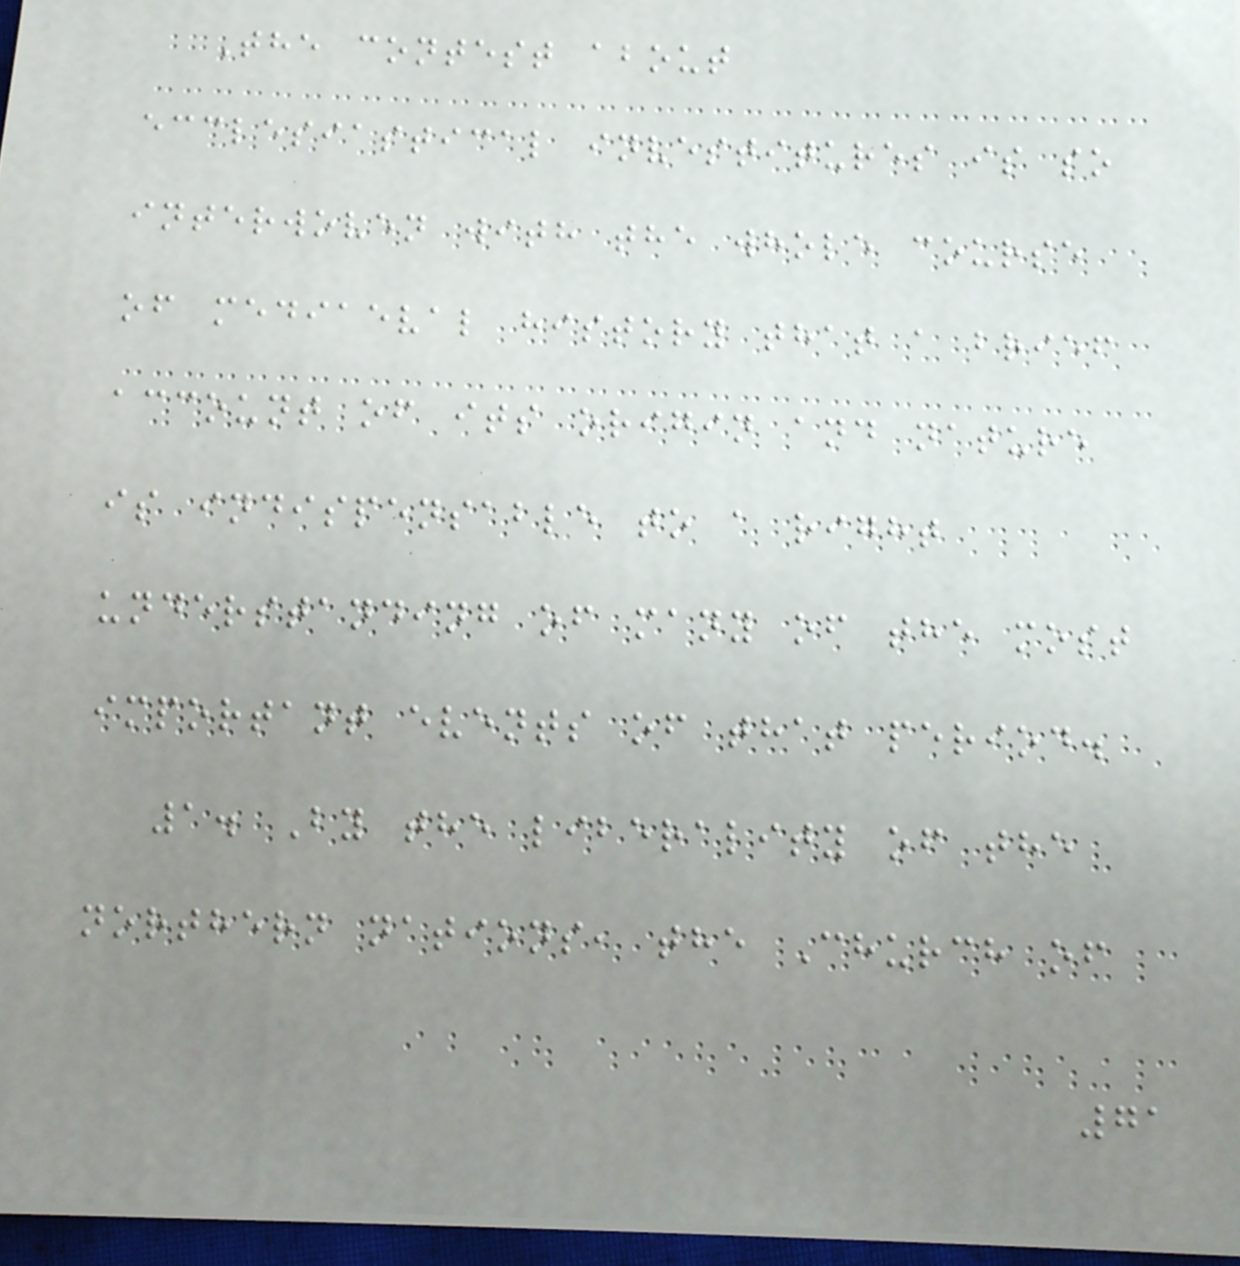The contest about
ecclesiastical investitures is so
interwoven with the whole course
of mediaeval history that a brief
account of its origin and nature
is indispensable to a right
understanding of many of the most
important events of that period.
1. By the liberality of the
northern nations, the Church of
71
